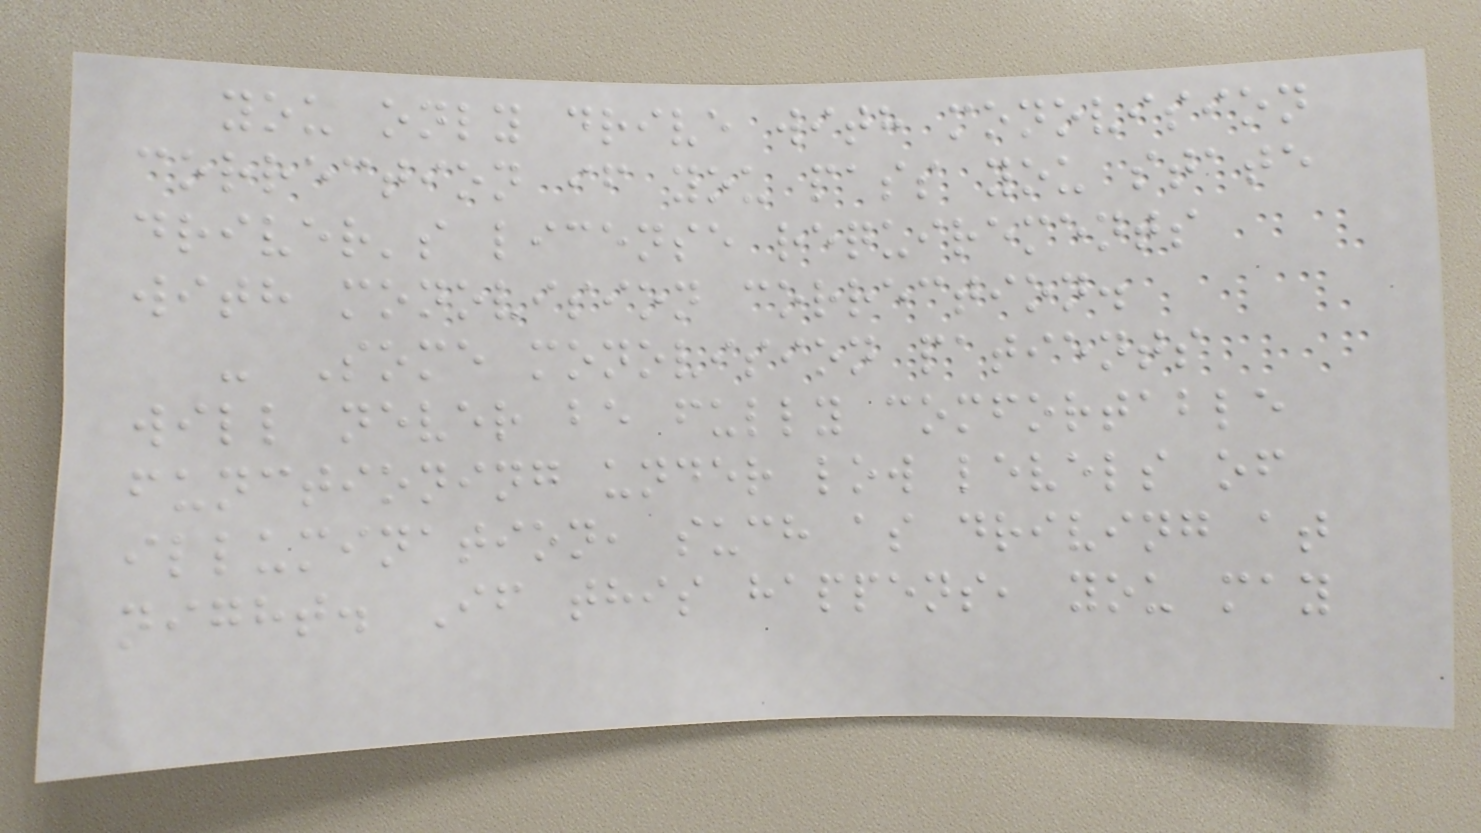you only drive with monovision
correction if you pass you state
driver's license requirements
with monovision correction.
- Some monovision patients
will never be fully comfortable
functioning under low levels of
illumination, such as driving at
night. If this happens, you may
